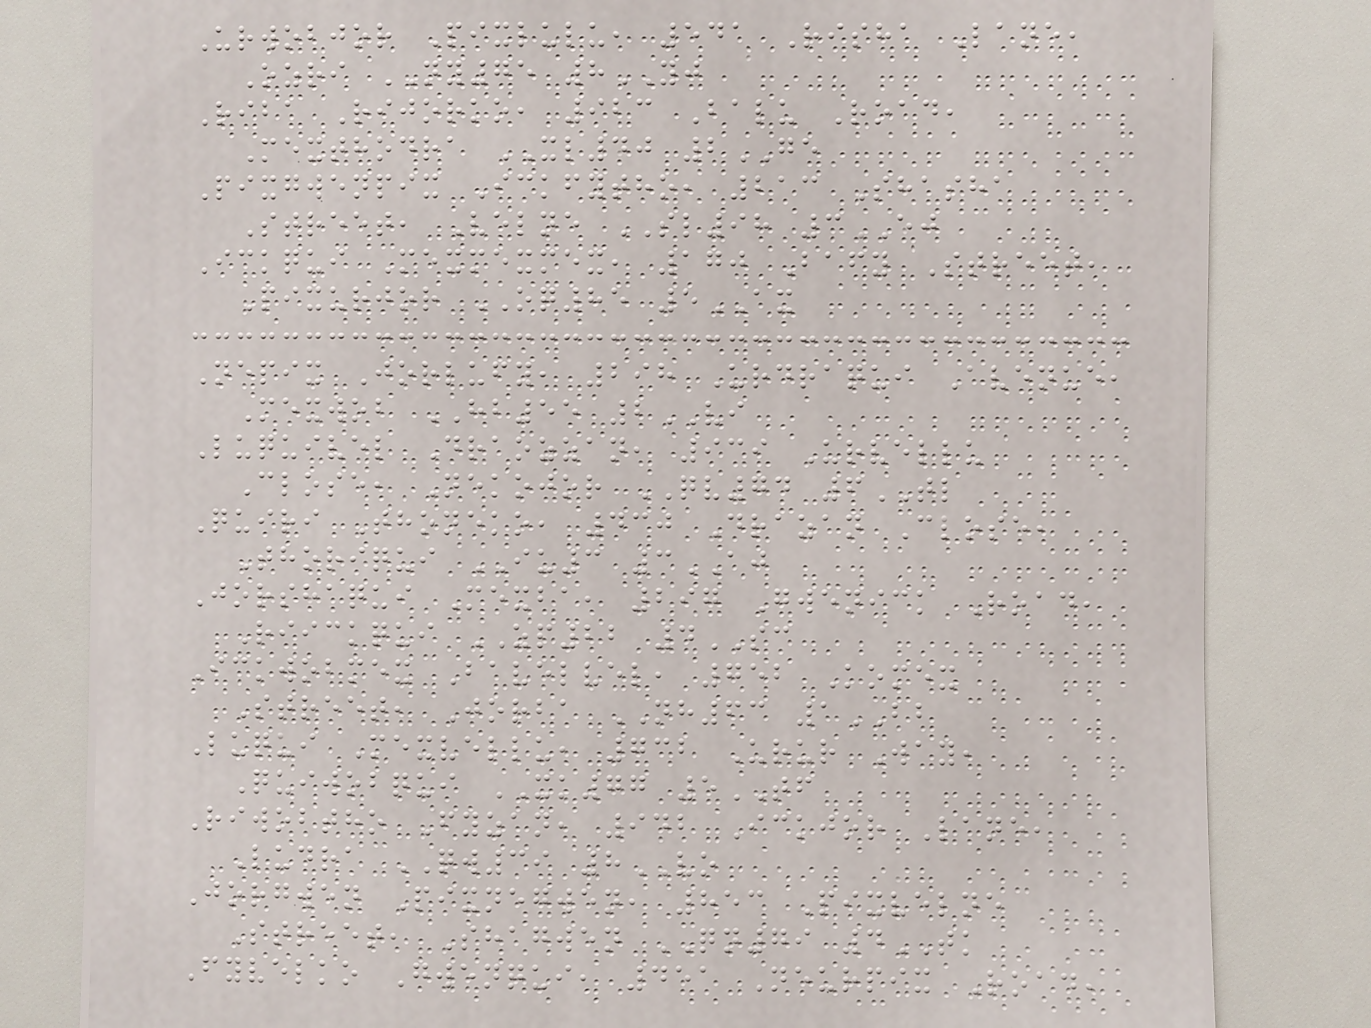Urwobjor Pixlulu, 541 Risha Lane,
Ozri NY75 8YJ
Riba Rijorko, 923 Balu Road,
Mexthodra XL40 2GE
Pixgwenpix Ickfytho, 213 Shasha
Street, Velne SL98 3EJ
Ickqui Mexmexmex, 170 Bafy Street,
Pixurjor OQ85 5AX
Nepix Jorlufy, 298 Urdraqui Avenue,
Mexwob HB55 2VI
Luquivel Draozzan, 939 Urvellu
Close, Nekojor QV74 6TL
Quiri Thoneko, 430 Drazan Close,
Thoriqui IU3 3AJ
Jorshaqui Mexba, 297 Gwenick Road,
Riickqui ZP22 4SC
Ickwobmex Bavelvel, 752 Komex
Street, Jorba NH63 1BB
Luqui Mexvellu, 732 Urur Way,
Quiwobqui XK77 5TF
Riwobtho Fyzan, 942 Ickjor Lane,
Ludra QW39 8VO
Jorgwen Pixnegwen, 853 Pixvelne
Street, Shagwen QN79 4TK
Fyvelko Gwenqui, 451 Neurpix Road,
